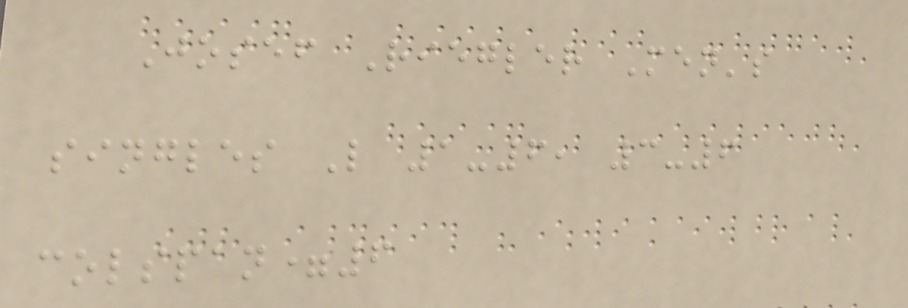Josef Riegler Men's
singles L 1-6, 3-6
colspan=6
